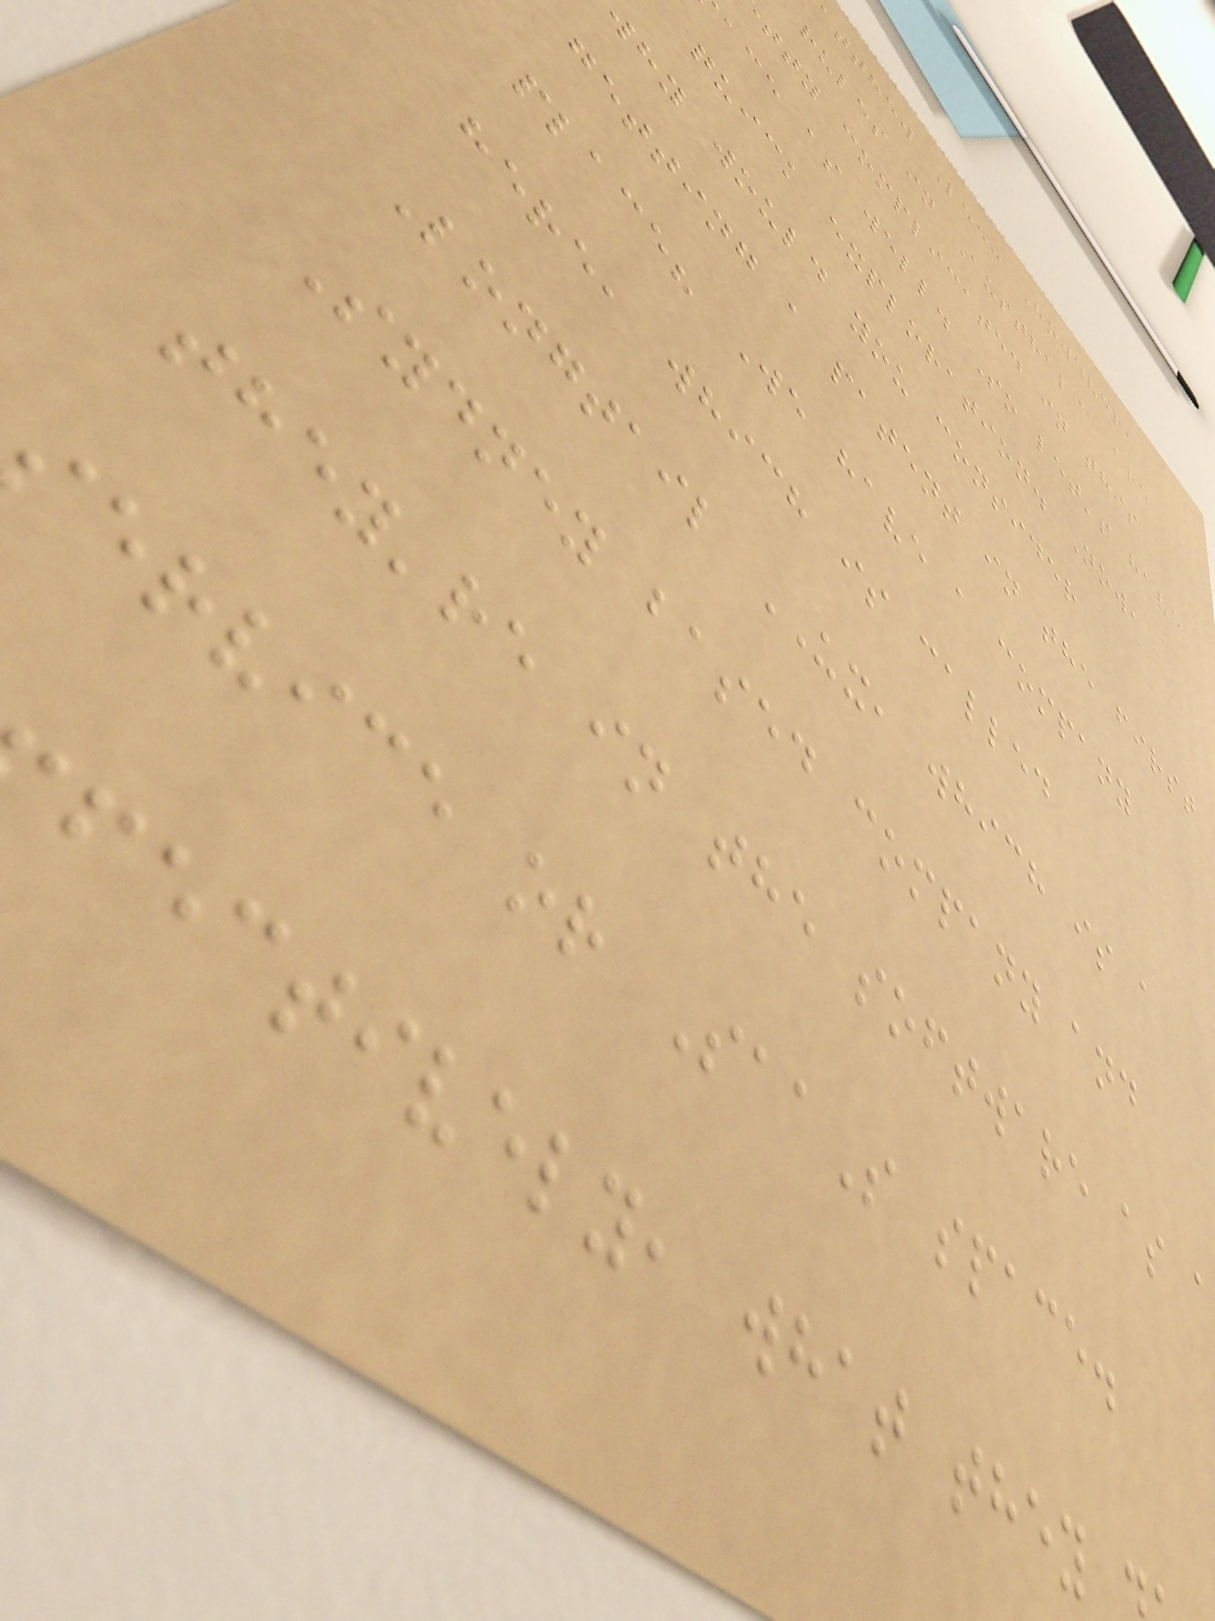atthew Lee: However,
rules in Australia are
tty complicated in this
ace as well. So let's have
quick exploration. Now,
why would you consider
getting a patent in the first
place? We have a company
here, which is called
Longtail UX, which is a
Sydney based company and
they're in the software as
ervice or SaaS space.
fectively, what they
